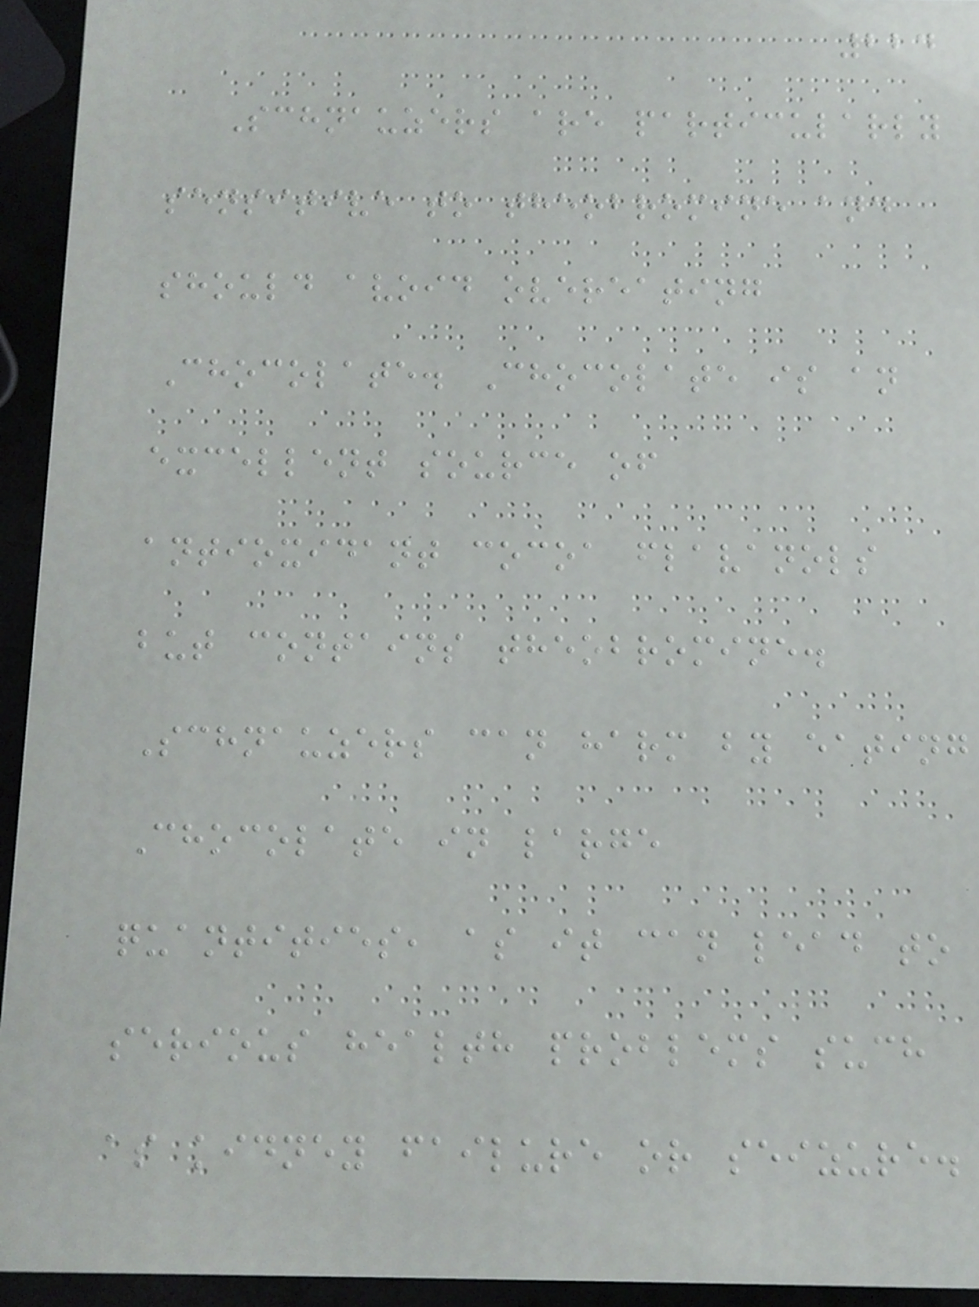224
Schnauzers are particularly
sensitive to theobromine and
should avoid overeating
Chocolate. Chocolate is an
excellent source of
antioxidant cocoa flavanols
but contains theobromine.
Schnauzers can harm by eating
Chocolate in large
quantities, as it can lead to
serious health problems such
as kidney failure or seizure.
